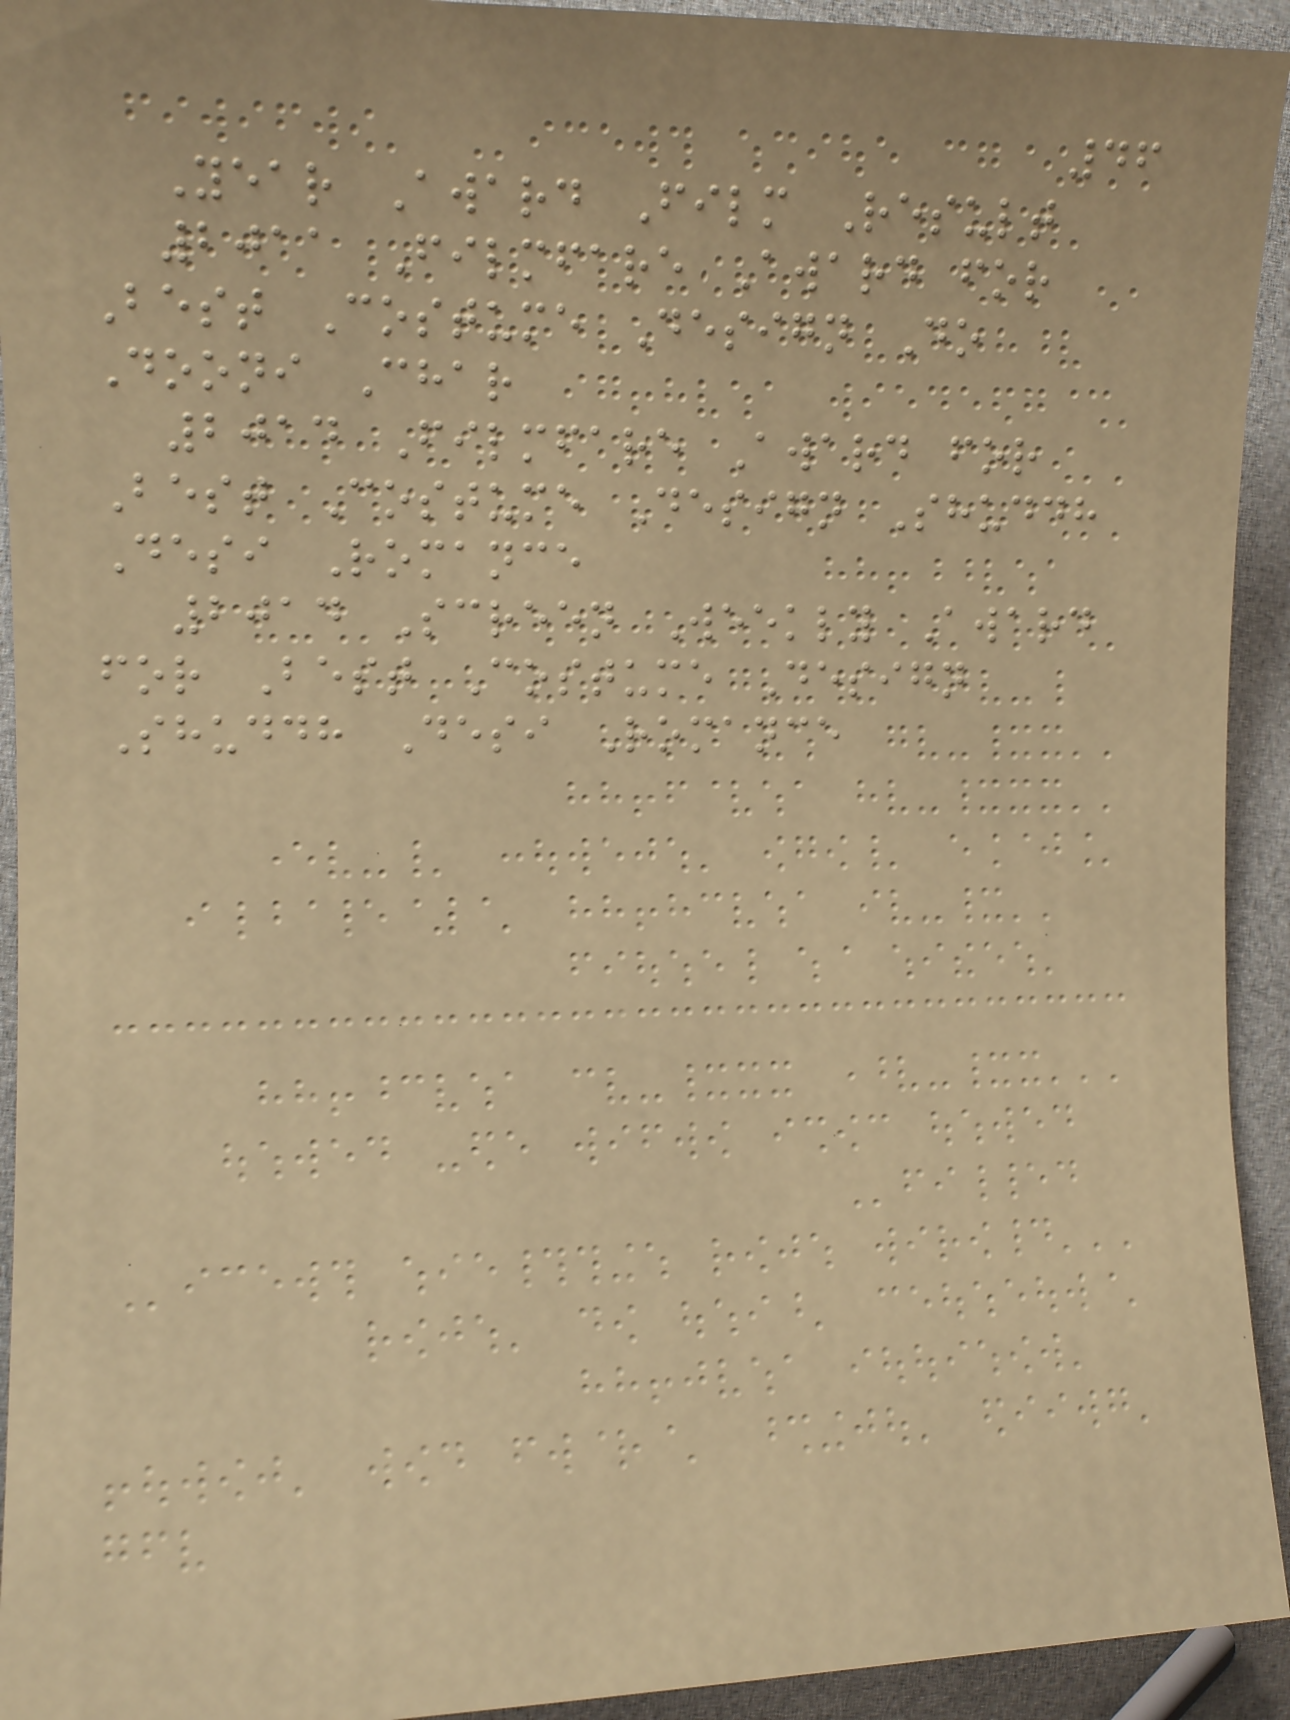46
Year Award Film Result
2011 Filmfare Award for
Best Costume Design Do
Dooni Char
2014 Filmfare Award for
Best Costume Design Shuddh
Desi Romance
2014 Screen Weekly Award
for Best Costume Design
Shuddh Desi Romance
